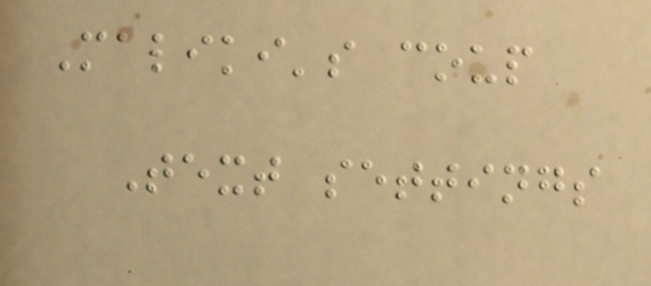Maliki's coup
Text settings
